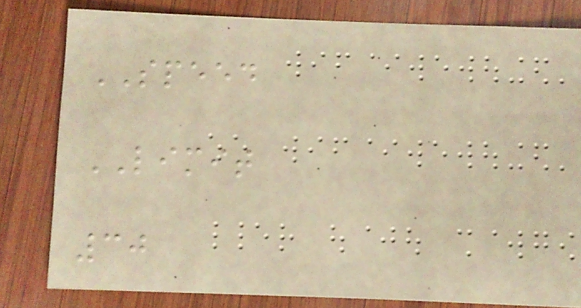SPEED
LIMIT
30
